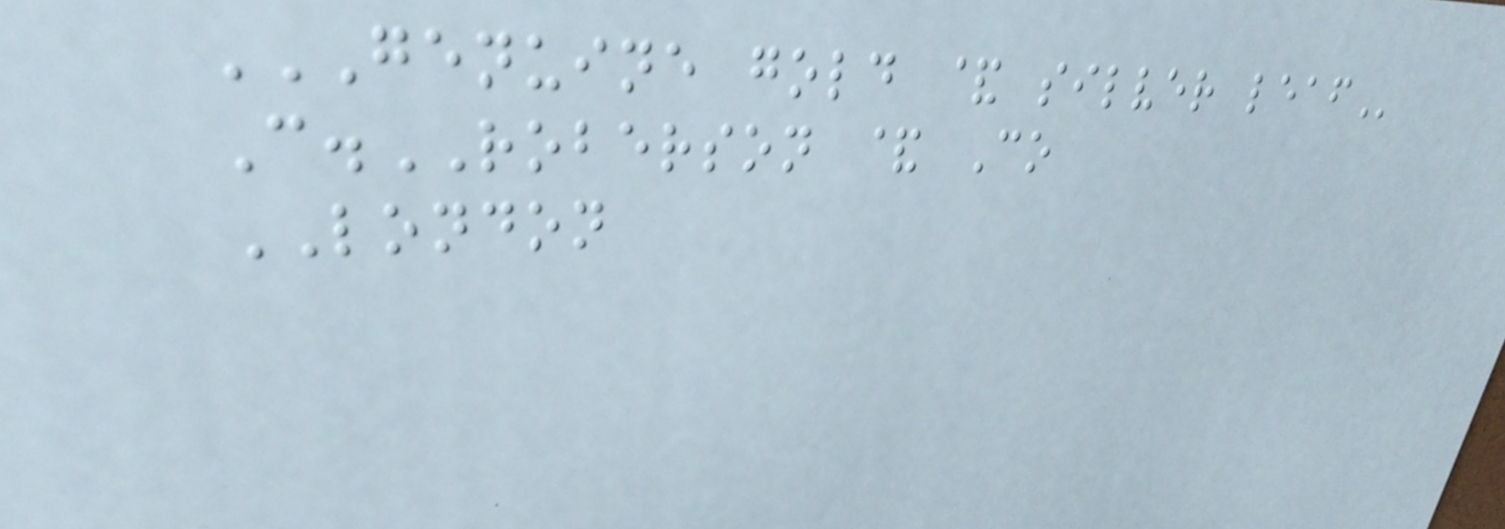GENUINE GOLD & SILVER LEAF
C.ROBERSON & Co
LONDON
